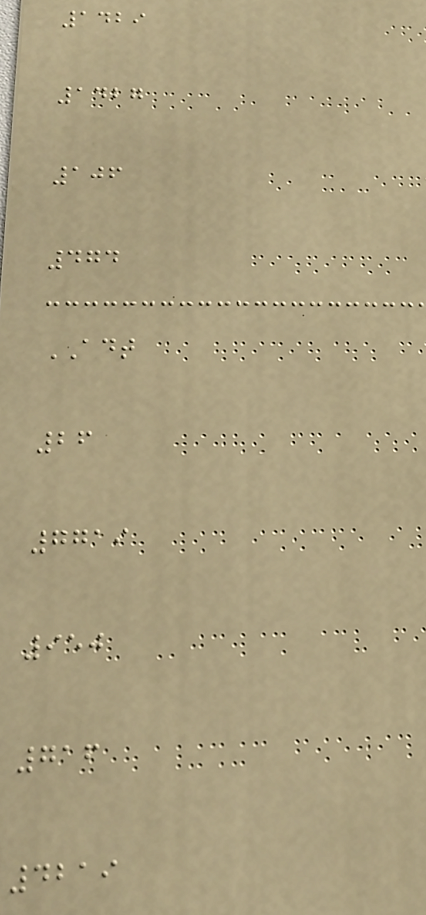1429
1427
106
474
ADT
26
7719
950
716
4219
